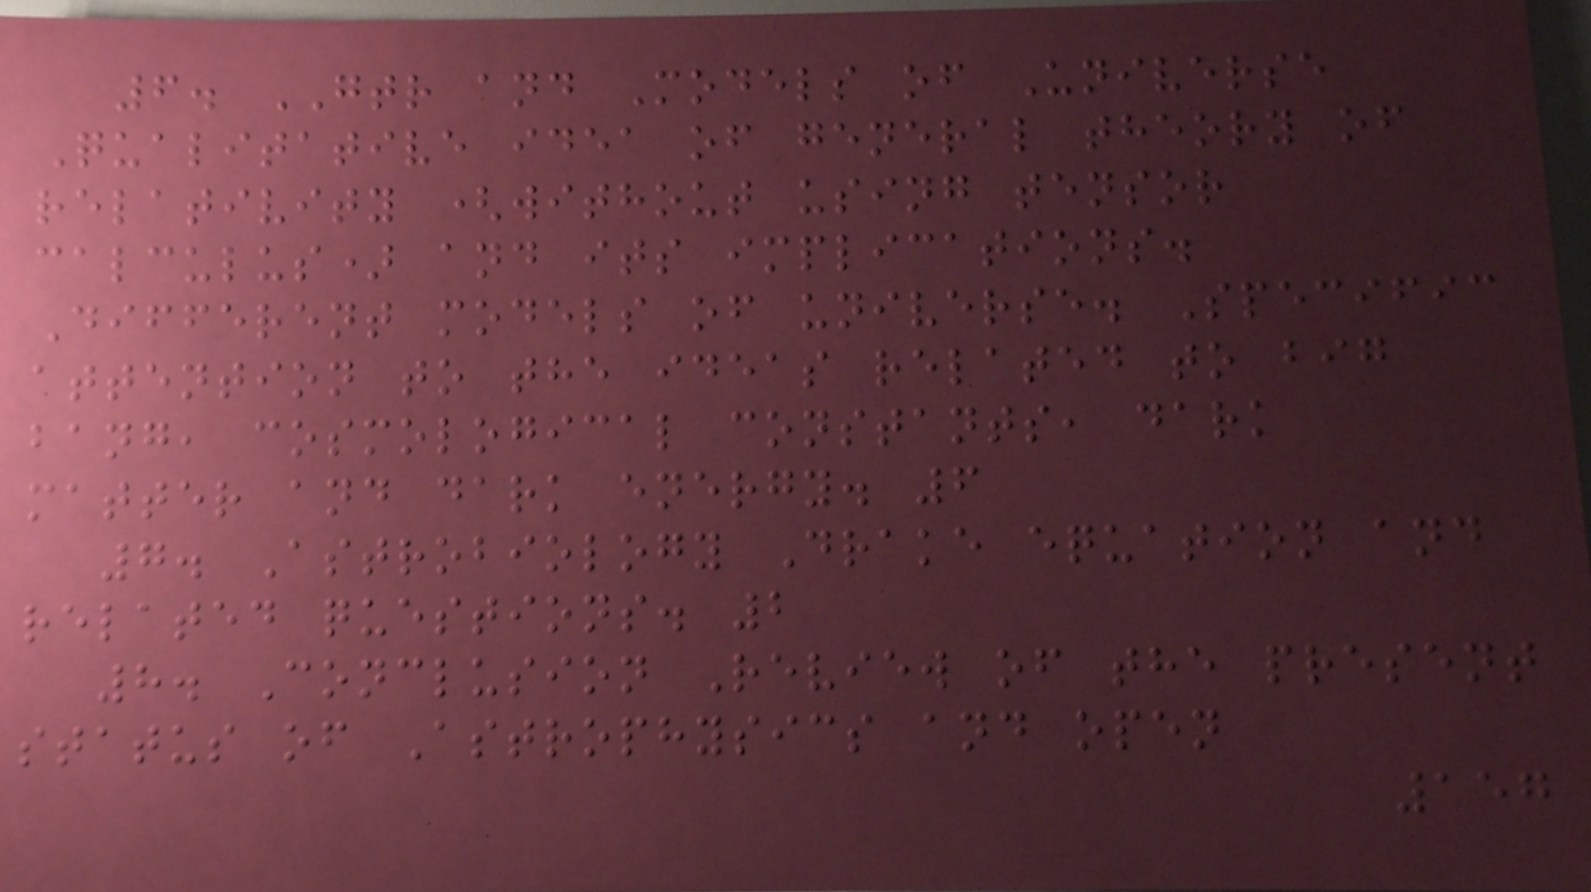6. GTR and Models of Universe
Qualitative idea of general theory of
relativity (without using tensor
calculus) and its implications.
Different models of universe. Specific
attention to the ideas related to big
bang, cosmological constants, dark
matter and dark energy. 6
7. Astrobiology Drake equation and
related questions. 2
8. Conclusion Review of the present
status of Astrophysics and open
157
